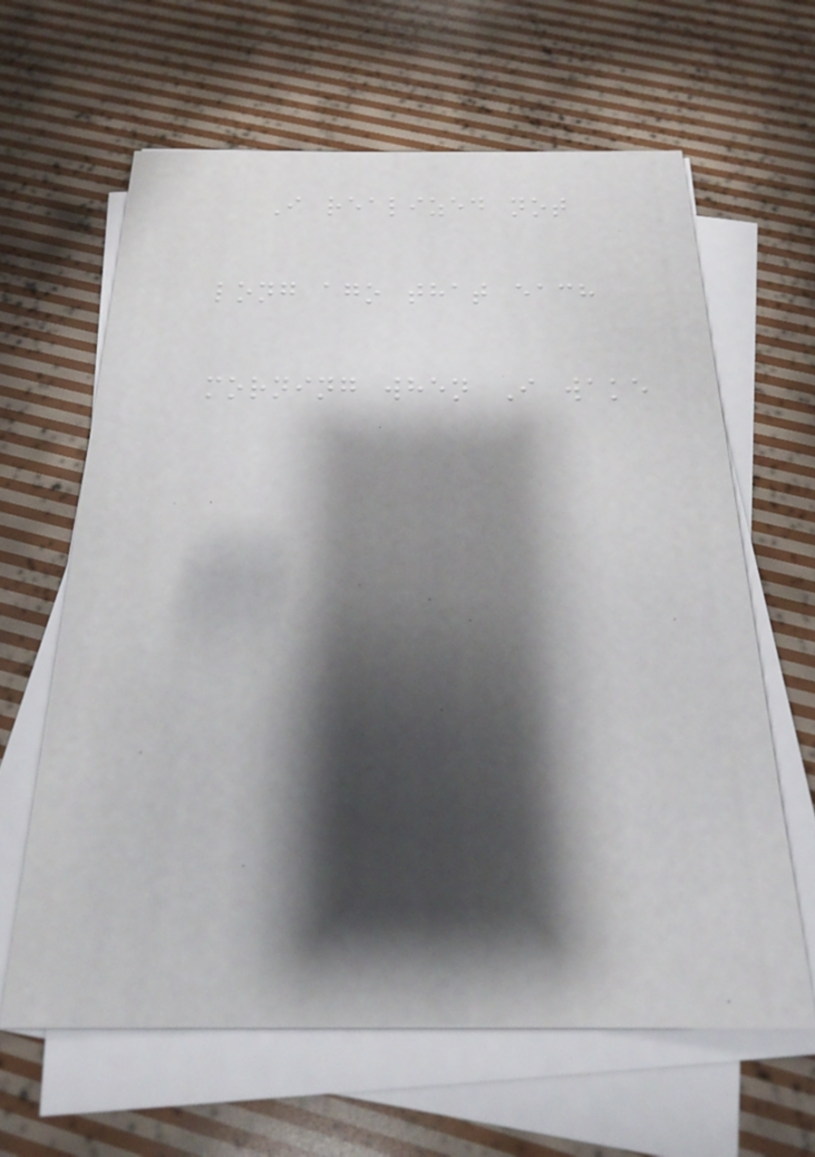I realized not
long ago that each
morning when I wake
